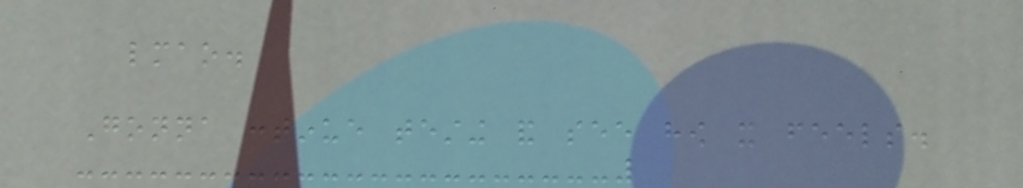lmao.
Gonna continue testing and see how it feels.
